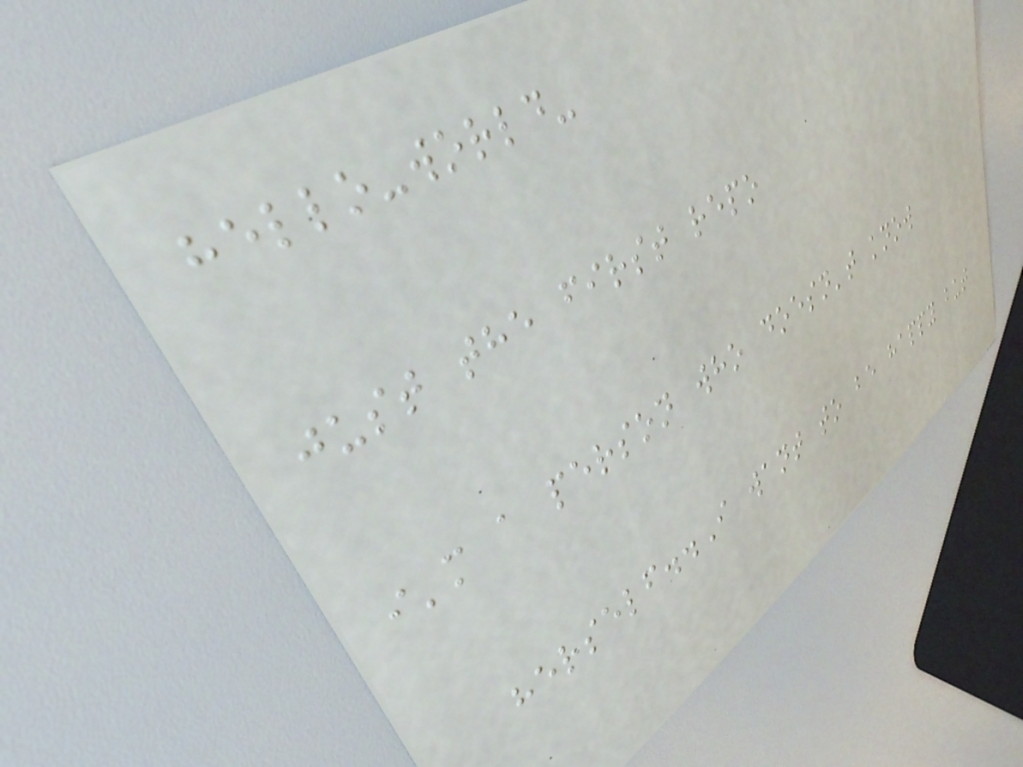hello-world-
just the first repo
i'm a person who doesn't know
herself..I want to be happy but
